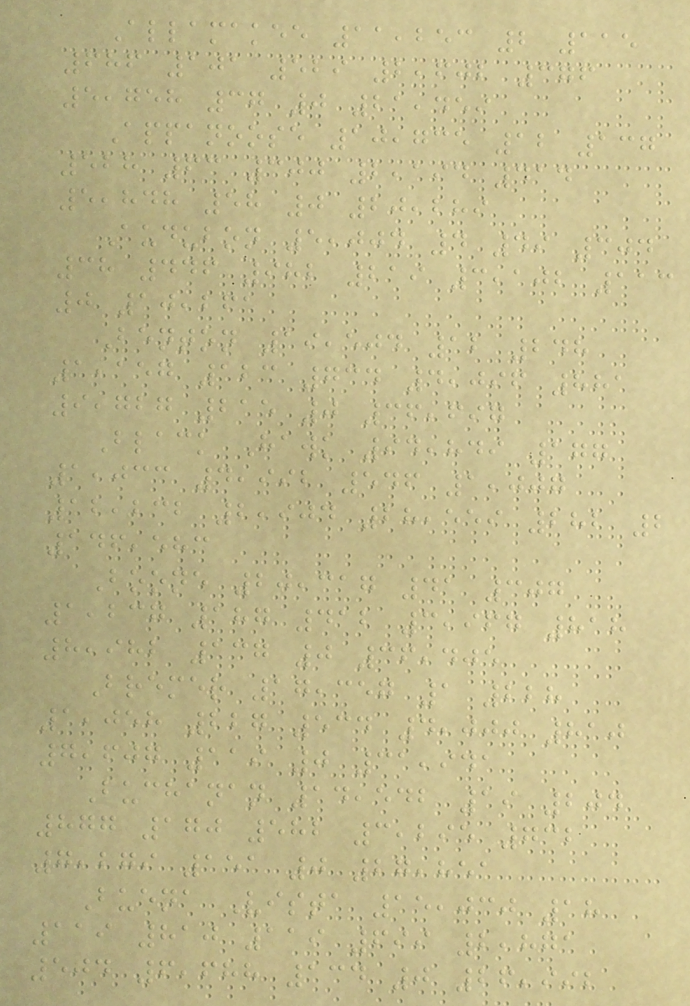Allamakee 11,253 2 115
686 101 529 2,602 376
5,758 37 0 21,459
Appanoose 10,735 12 137
528 63 300 2,194 414
5,848 58 0 20,289
Audubon 5,004 4 49 304
38 446 982 219 3,102 113
0 10,261
Benton 19,504 12 248
1,157 123 734 4,096 881
9,727 215 0 36,697
Black Hawk 94,849 177
1,033 4,992 546 1,007
12,232 2,904 28,559 282 2
146,583
Boone 20,317 41 307
1,237 187 412 3,967 818
8,982 137 0 36,405
Bremer 17,357 1 228
1,058 227 534 4,000 810
7,607 119 0 31,941
Buchanan 14,542 19 204
877 170 582 3,295 732
7,279 151 0 27,851
Buena Vista 15,030 18
119 810 119 699 2,871
504 6,688 134 0 26,992
